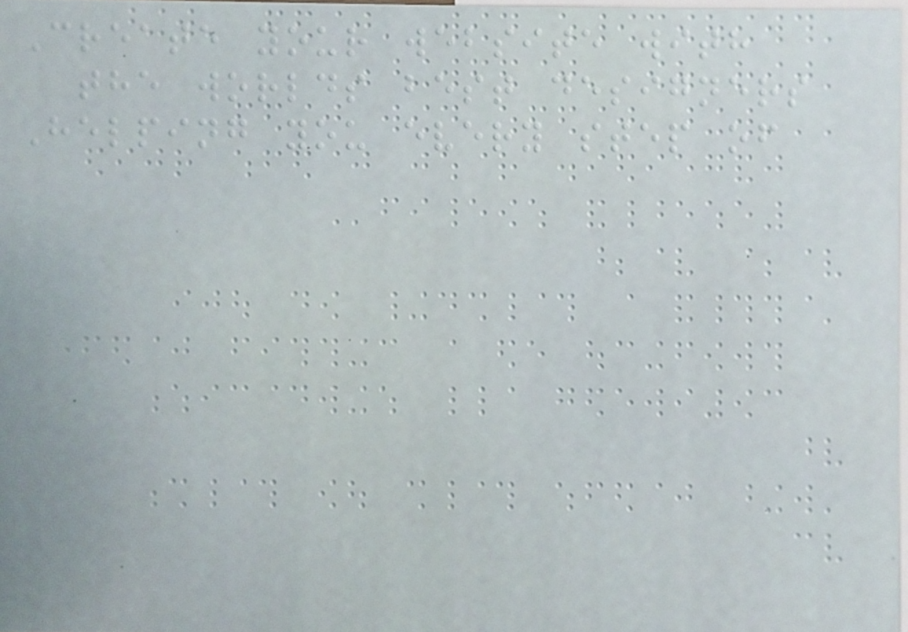Create your website with
the worlds best designers
Helping you every step of
